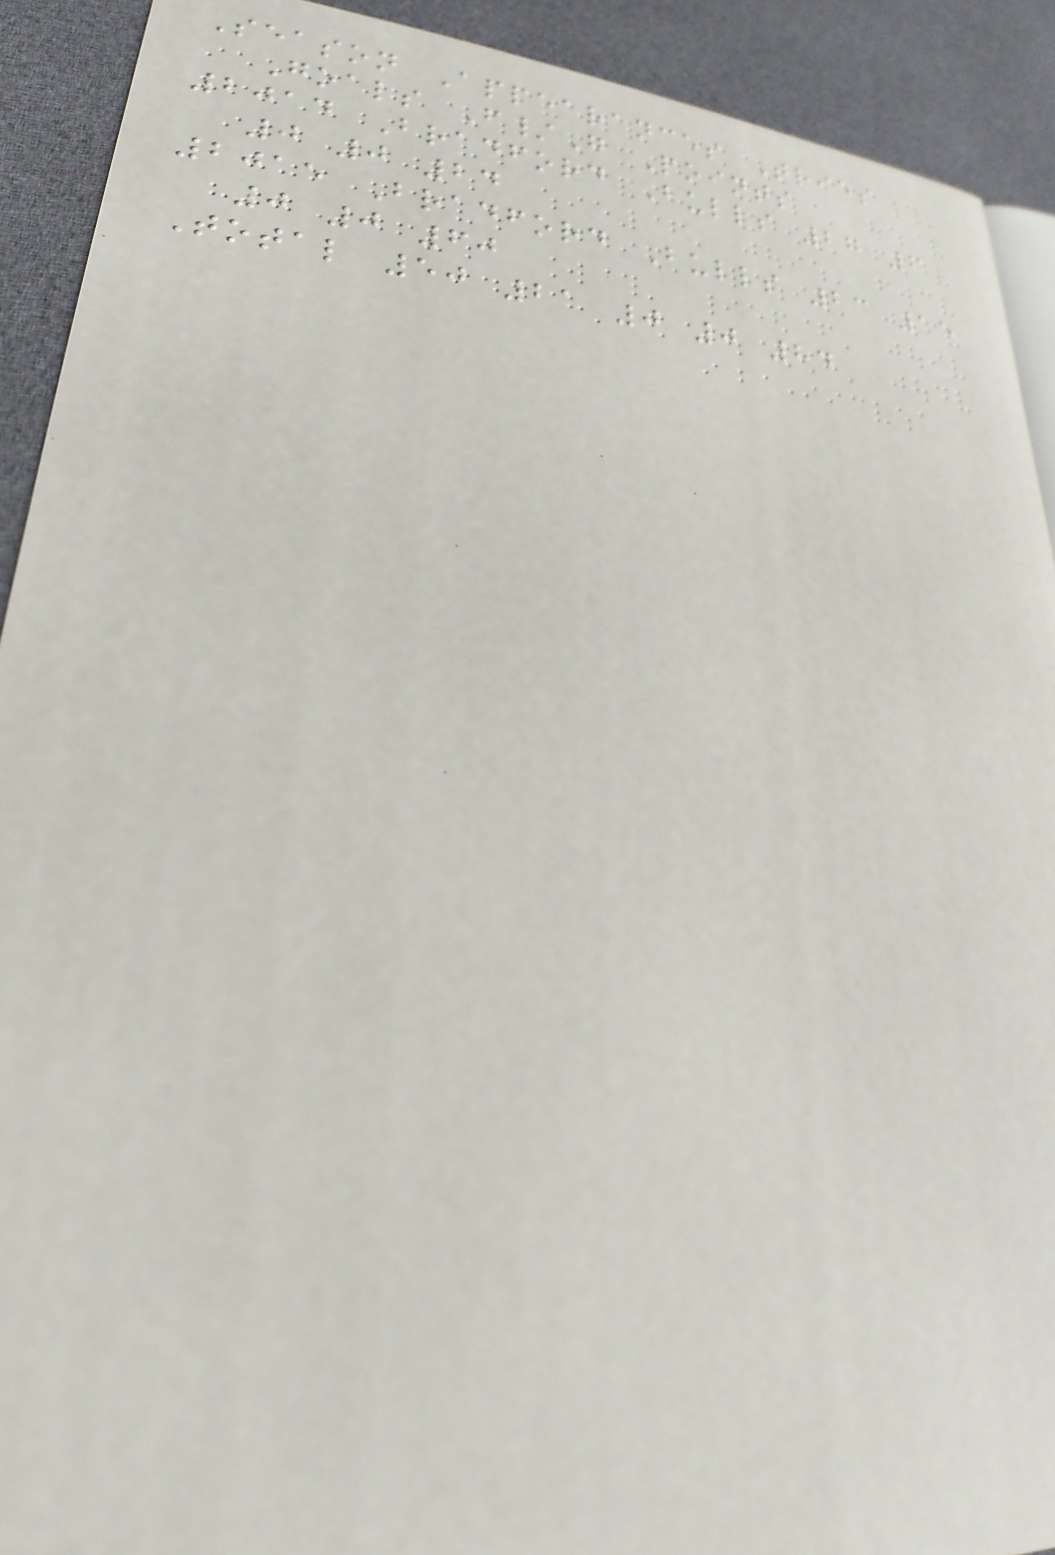Season Appearances Tries
Goals F/G Points
2014 Bradford Bulls 27 6
0 0 24
2015 Bradford Bulls 23 15
0 0 60
Total 50 21 0 0 84
